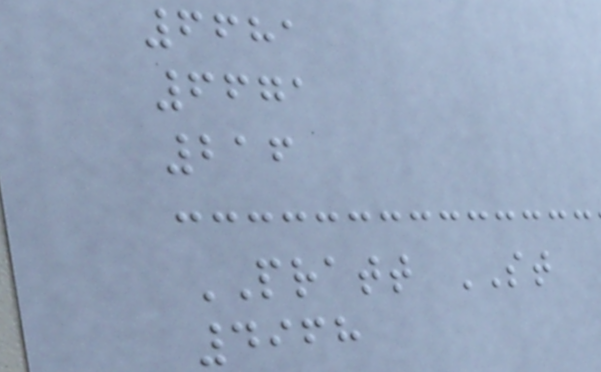6681
6671
216
PRATT ST
4968
